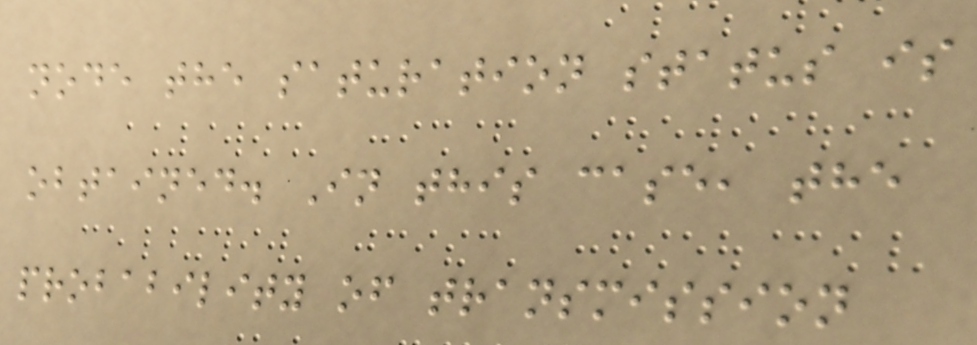node the saturation status is
obtained. In this case, the
probability of transmission
